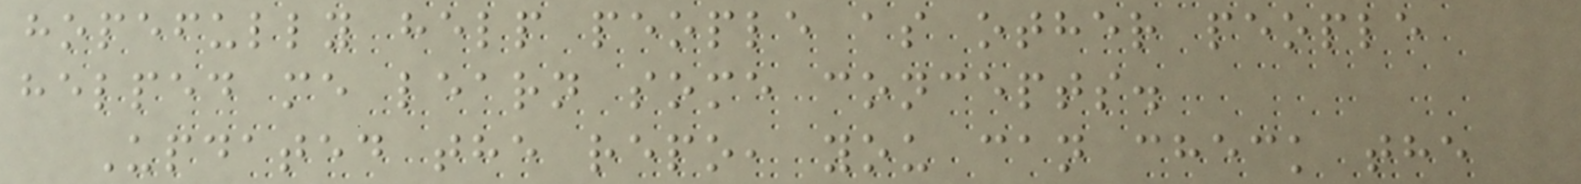hopefully help people as other people
helped me learn some concepts.
Updated the repo, you can check the
